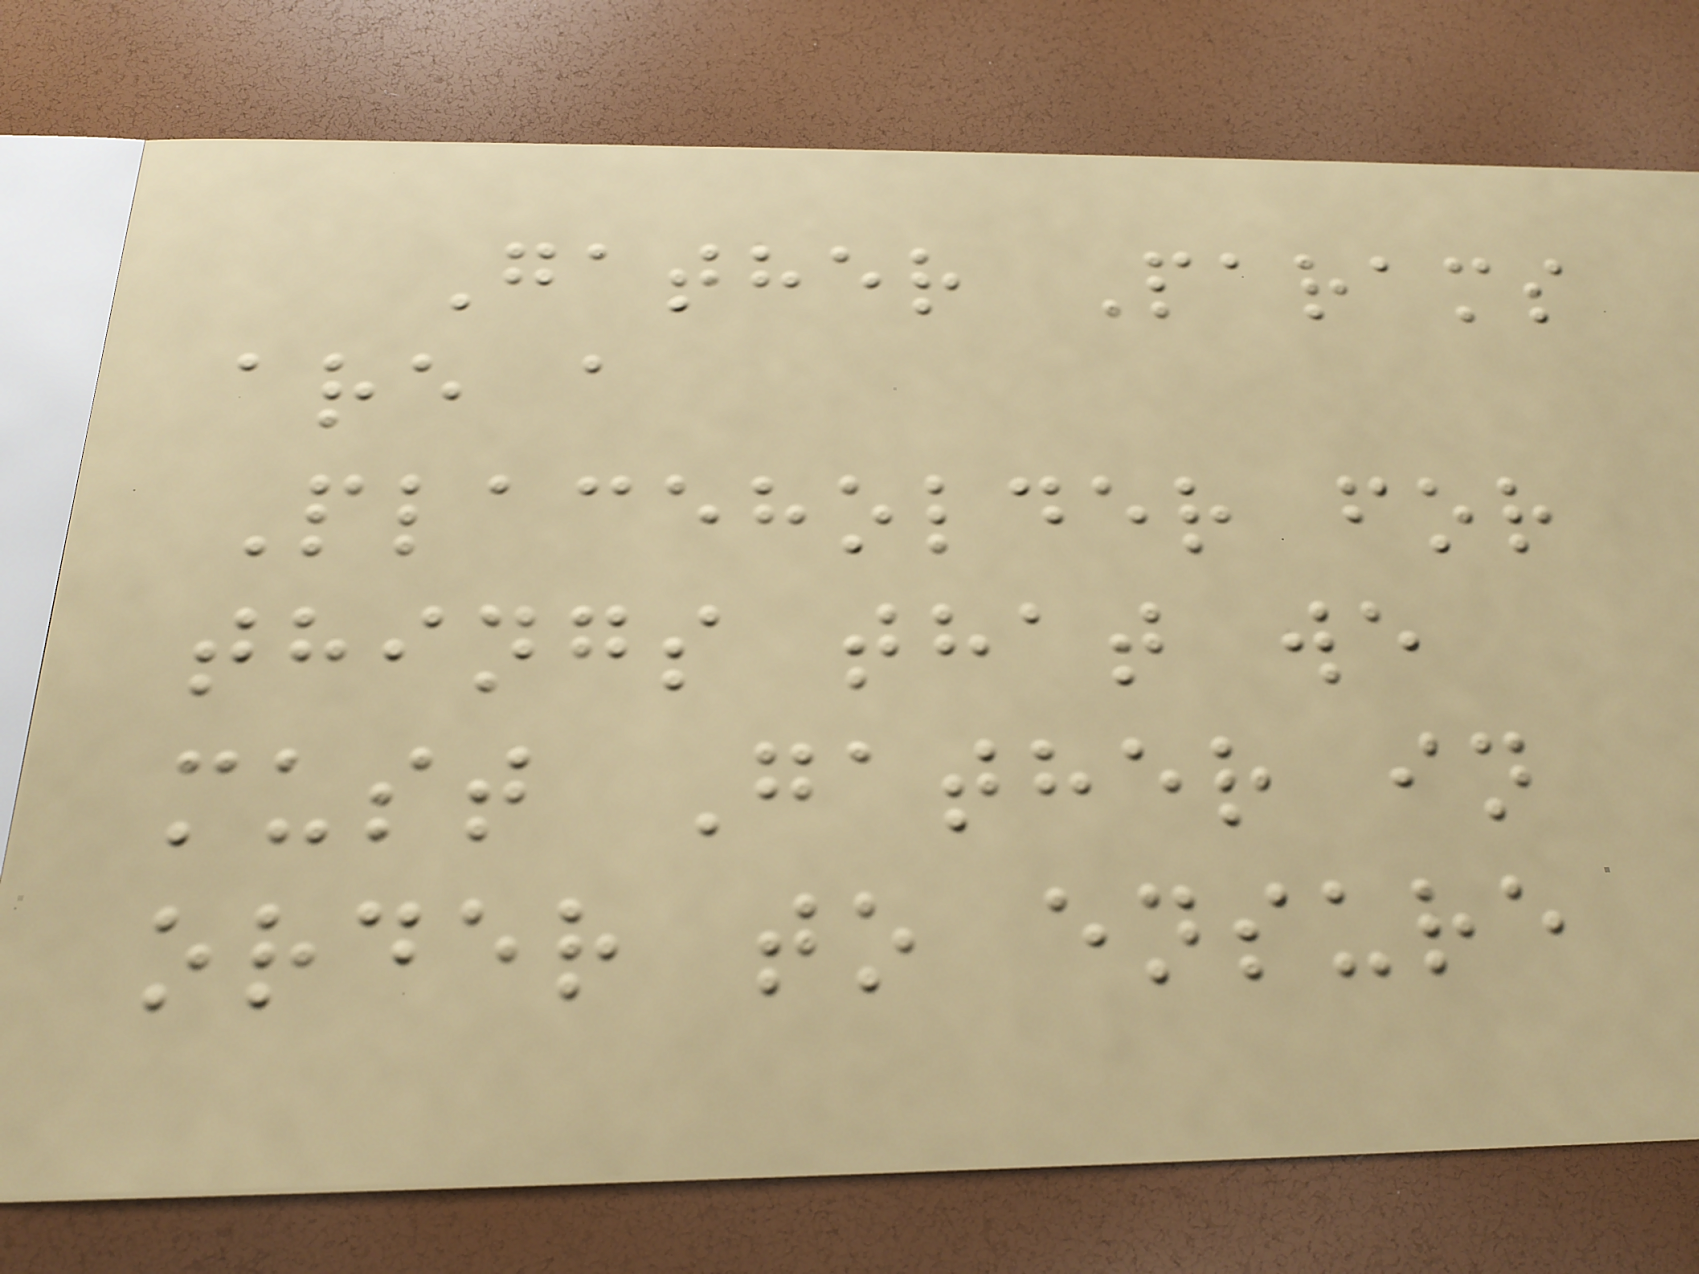Gather Params
are a
Placeholder for
things that we
must Gather in
order to ensure
